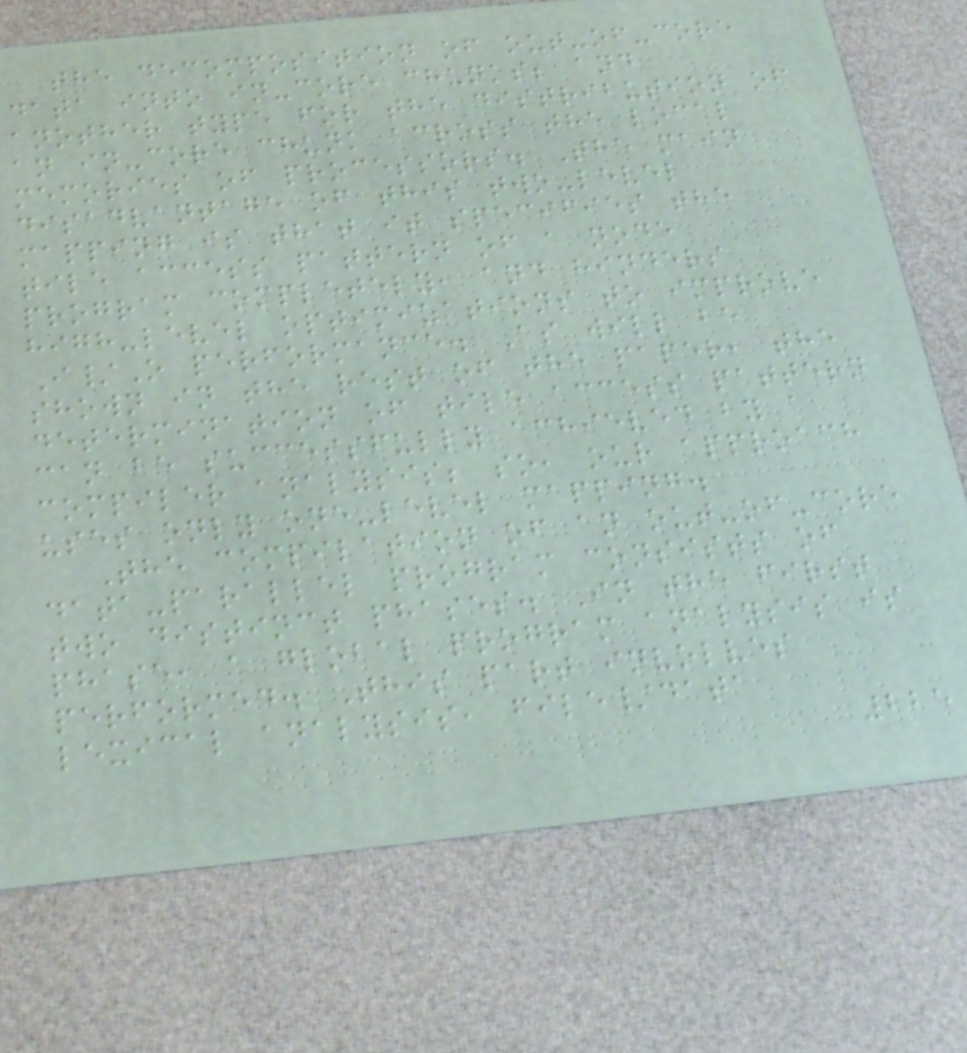the decomposition of out-of-core
data into in-core chunks; and
another type for the distribution of
an in-core chunk across the local
memories of processors. The main
disadvantage of this two-level
mapping is that it specifies the
tile access pattern of a node
program completely, and hinders
high-level optimizations to improve
I/O performance. As will be
shown in the rest of the paper, the
determination of tile access pattern
can be successfully achieved by a
compiler analysis; so, our approach
uses only one-level mapping.
The compilation of an out-of-core
data-parallel program consists of
two distinct phases. In the first
phase, a global program analysis is
performed. This part involves
lexical analysis, file/data
225
